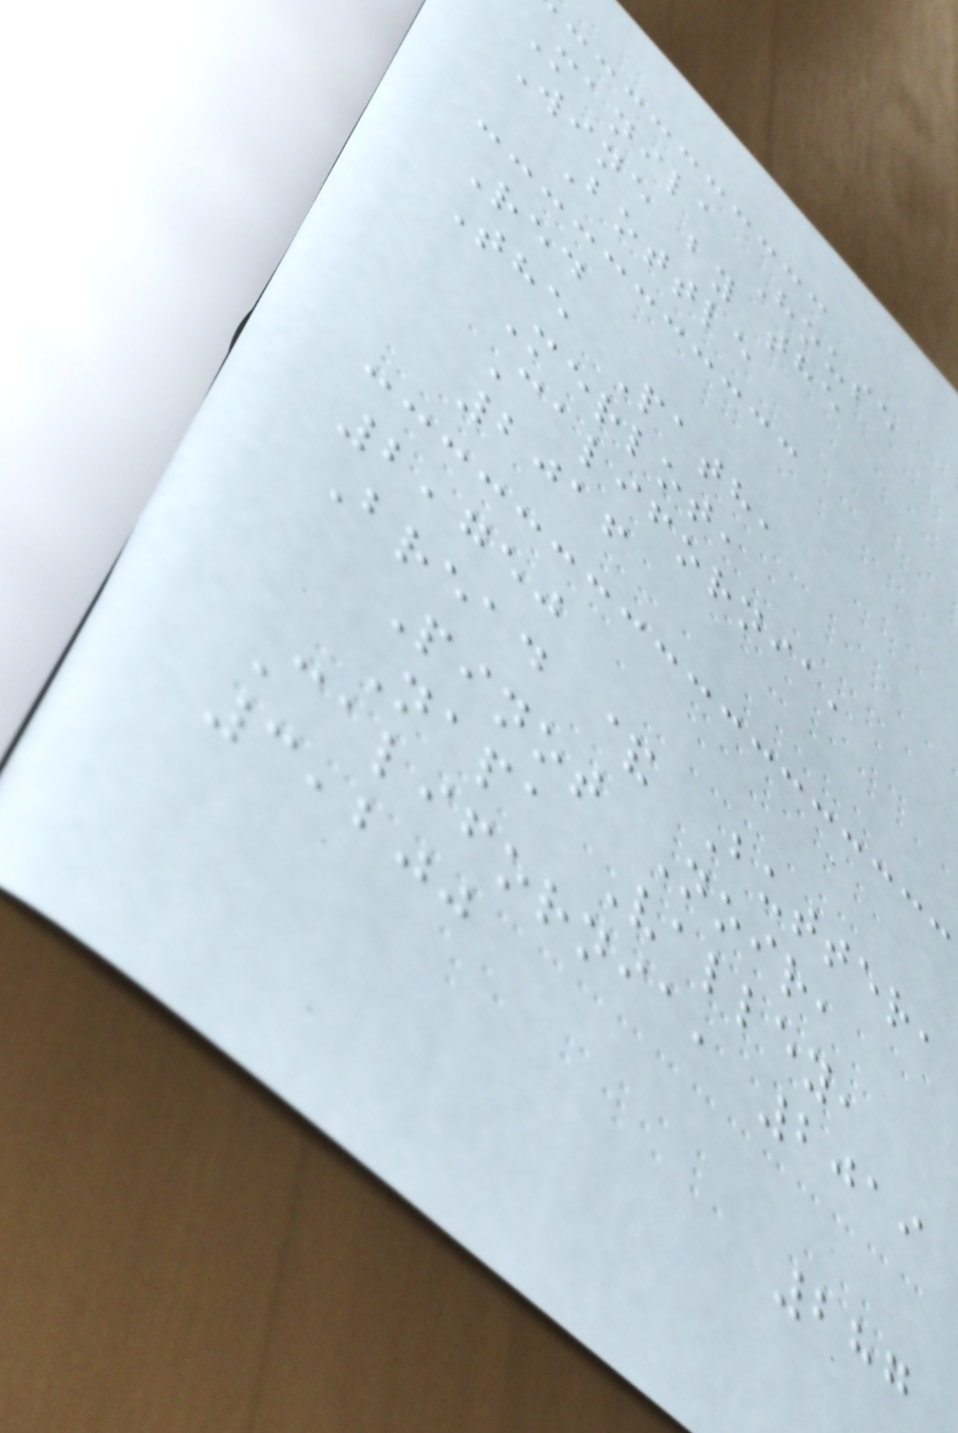Manila House
Wine by the
Bottle
Red
The Path,
Merlot,
California,
2016
2,750
Bread & Butter,
Pinot Noir,
Napa Valley,
California, 2019
3,200
287
